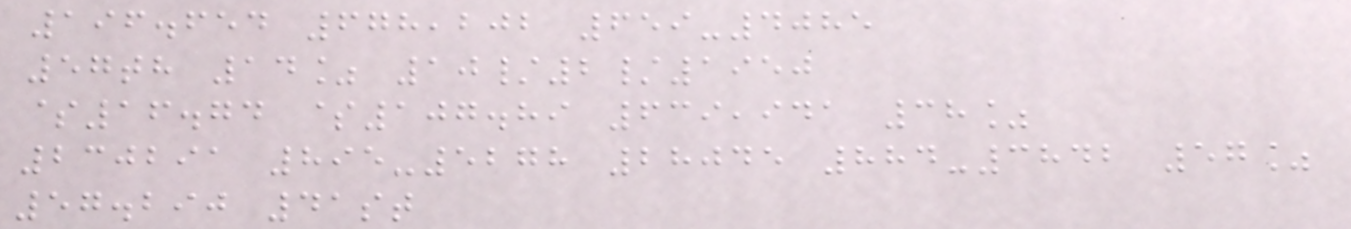196.654 678,202 659-4085
57th 14% 10/2/1950
$16.74 $107.89 639,941 38%
230291 895-5278 28045 884-3842 57%
57.290 41st
